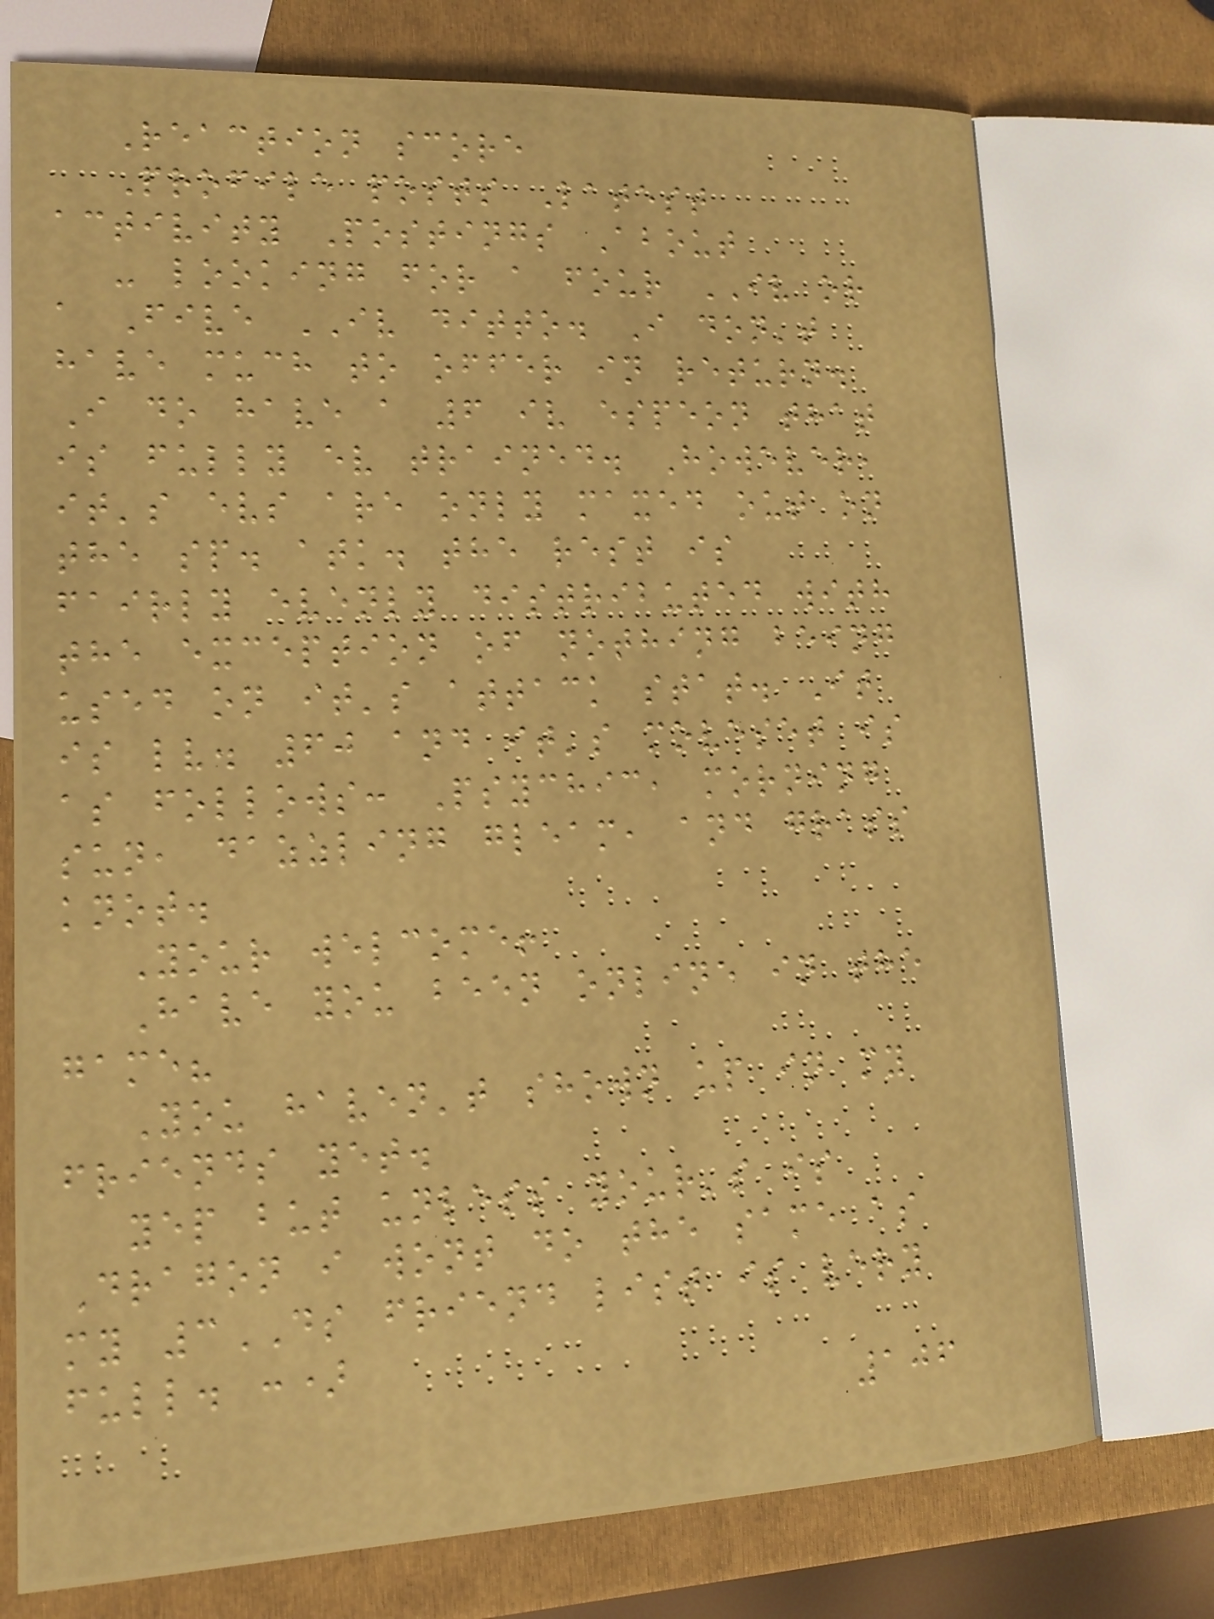Reaction score
Profile posts Latest
activity Postings About
- looking for a four IV or
a Five IV ditto. I don't
have much to offer in return.
I do have a 6 iv espeon that
is fully ev trained. However,
it's evs are only maxed out on
the sp. atk. the rest is
fairly evenly distributed with
the exception of nothing being
used on it's attack stat. It
is lv. 60 and it's moveset is
as follows: Psychic, morning
sun, dazzling gleam, and grass
knot.
Your welcome!
Have you been online in the
game?
You haven't shown up in my
friends yet.
yep but unless your's is
Dragon i wont do the same as
my 3DS friend list is very
full. :)
106
